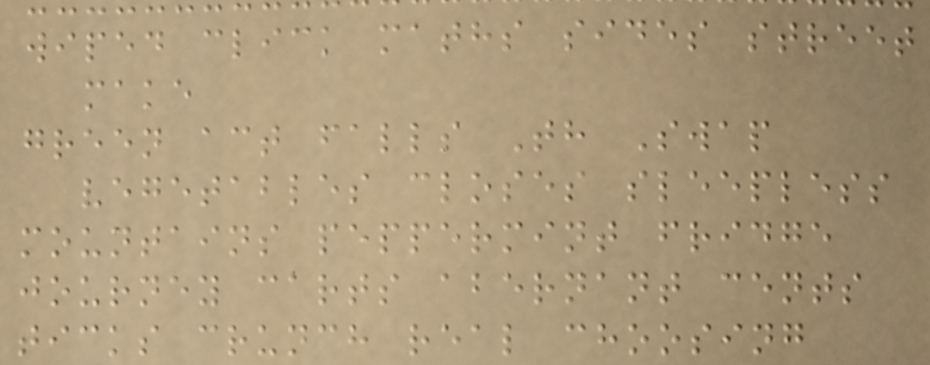wiped click maths sides street
make
green act falls Th Swap
vegetables closes sleepless
mountains peppermint fridge
journey carts abernant cents
ticks crunch real choosing
